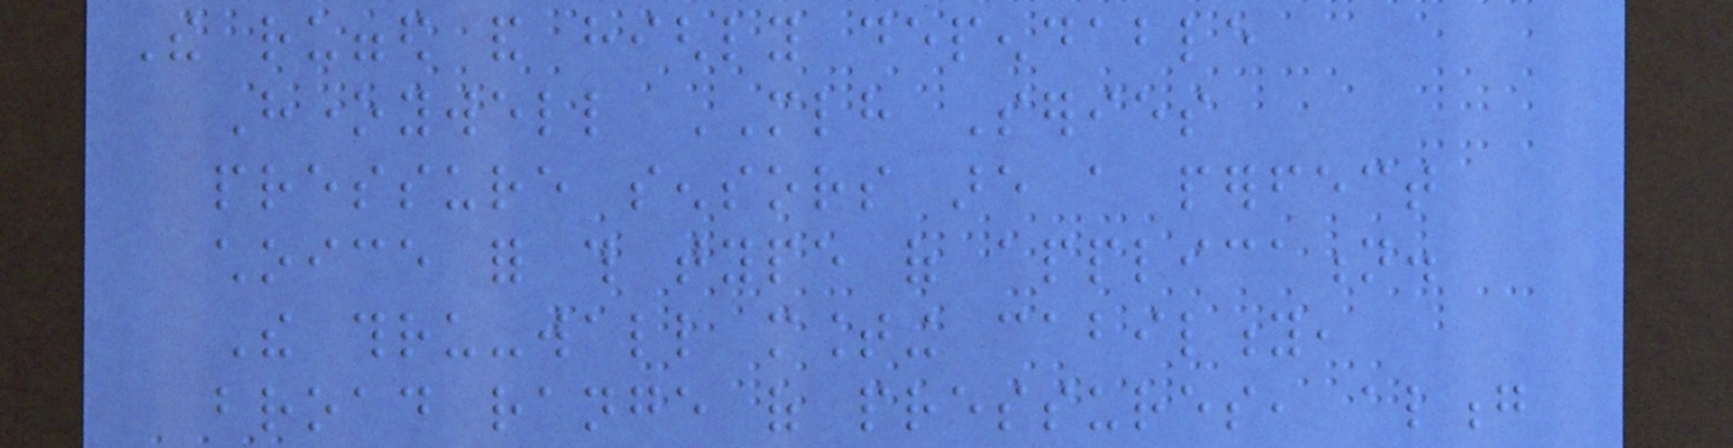The rugged and highly dependable
Honeywell MLH Series
pressure sensors are a perfect
choice for this type of application.
The thru-wall mounting cability,
broad range of pressures, along
